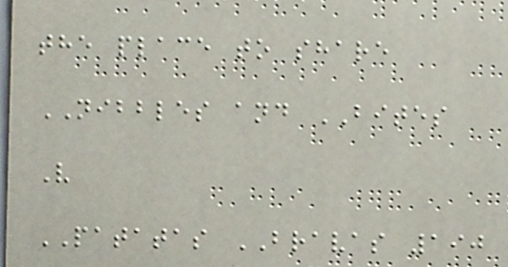the place to share
NIBBLES and BITES
V
PATATAS BRAVAS 190
